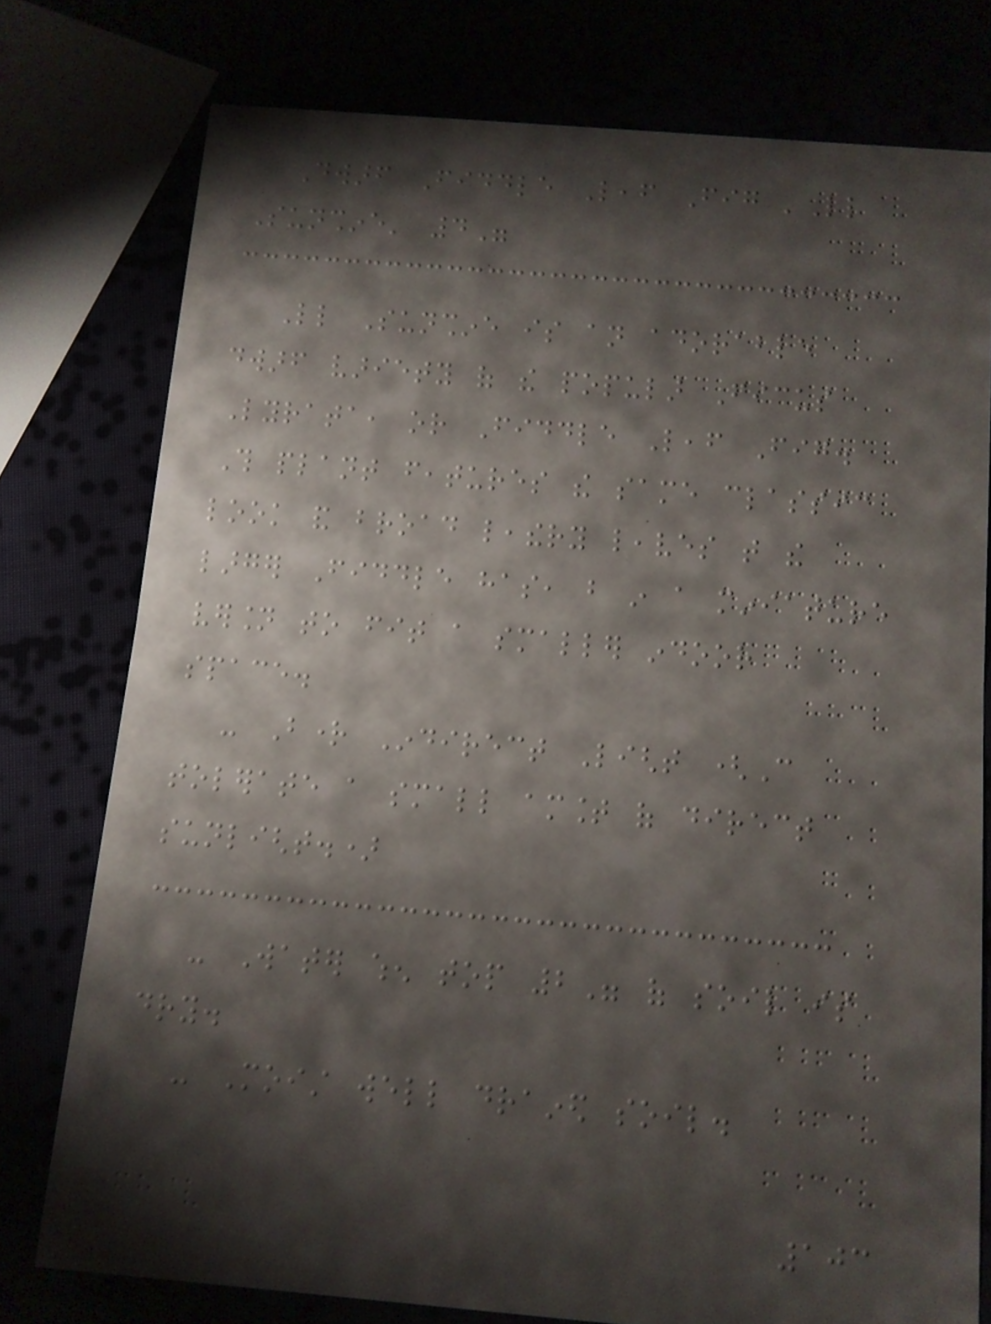Dwarf Fiddle Leaf Fig 'Little
Sunshine' 4"
Little Sunshine is an adorable
dwarf variety of the popular Ficus
Lyrata, or Fiddle Leaf Fig.
This plant features the same classic
look and broad leathery leaves that the
larger Fiddle has, but in a miniature
version to fit a smaller indoor
space.
- Bright Indirect Light (Can
tolerate a small amount of direct
sunlight.)
- Water when top 2" of soil is
dry.
- Moist well drained soil.
103
